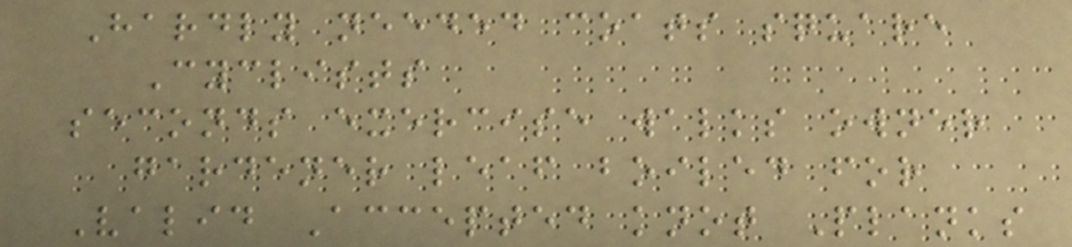Hardly needed coats square
Cyclists
seconds exercise walks owner
gardener leaf boiled for
Valid Accepted knot Planks
